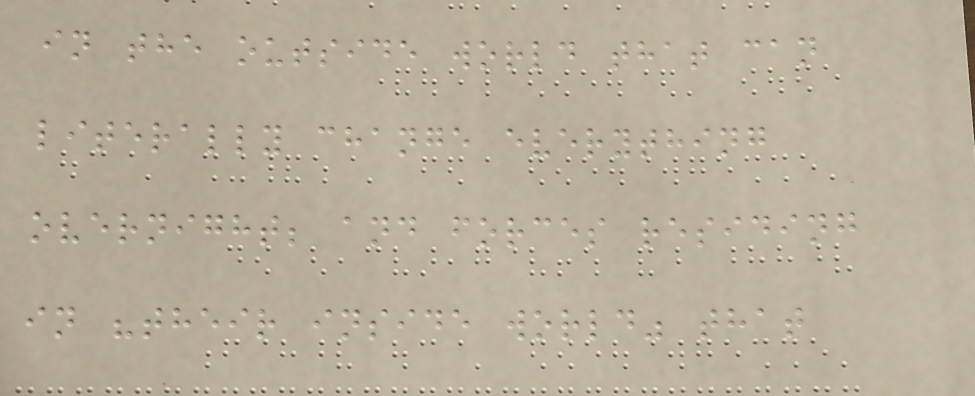in the outside world that can
literally change everything
overnight; and forces residing
in "their inside world" that
